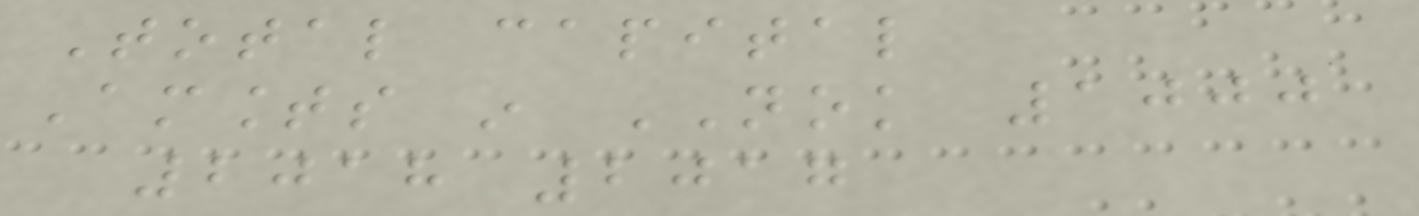Total capital
Amounts in NOK 1000
2018 2017
